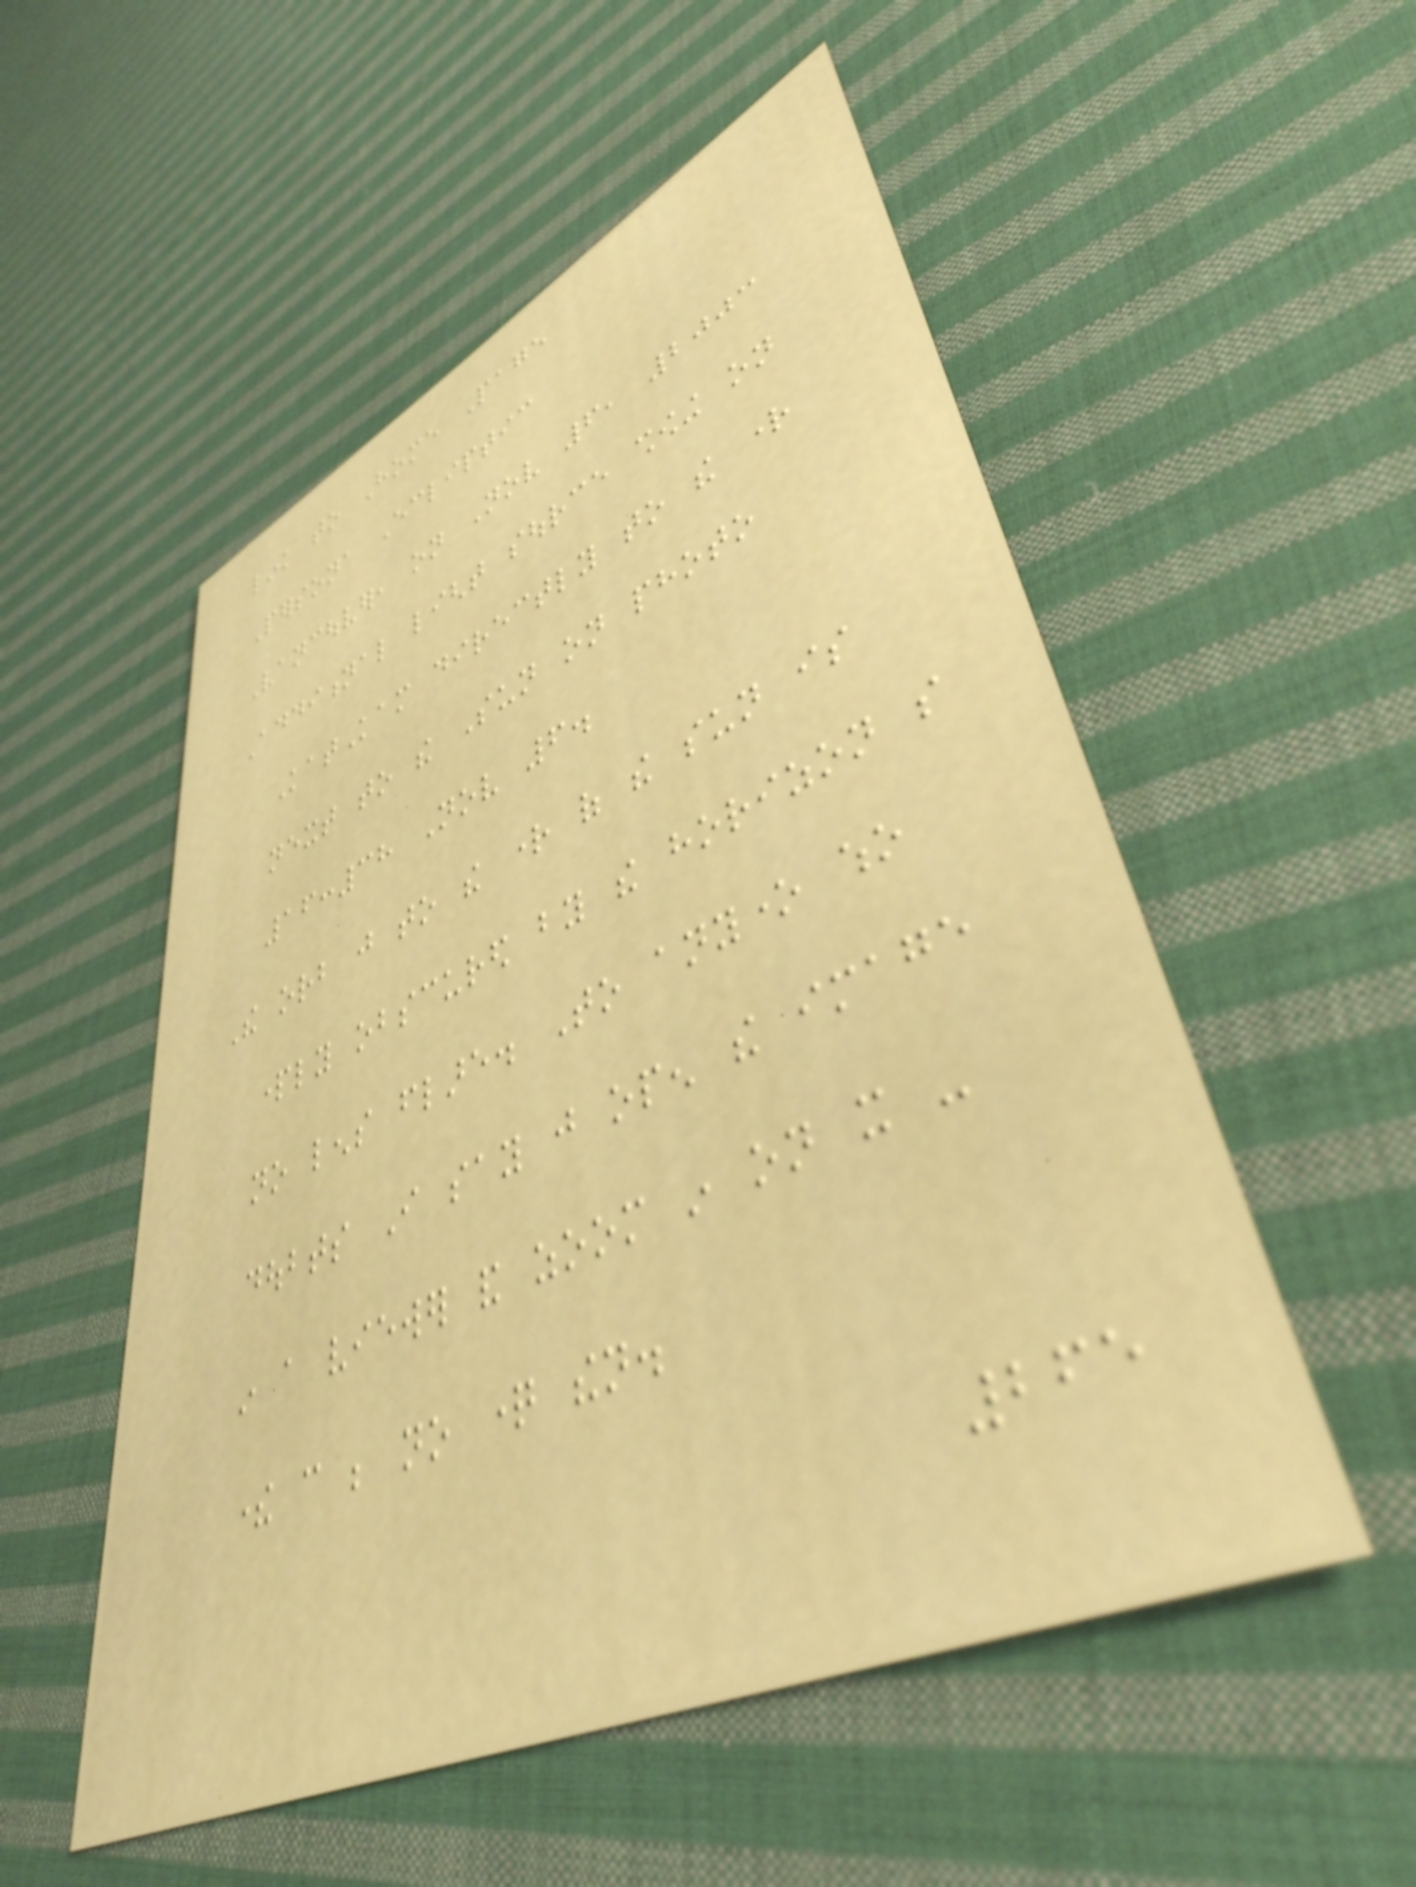link to Home Page
Persona Ecliptic
Vancouver, on Nov 6, 2003
Additional light source showing on
KatKam directly to the right
next to the Sun on photo
16:38 Nov 6.
The orb just to the right of the sun is
partly obscured by the horizon so
no lens flare. To anyone who
doubts I say just open the image
in a viewer and zoom in on it -
there can be no question then.
265
